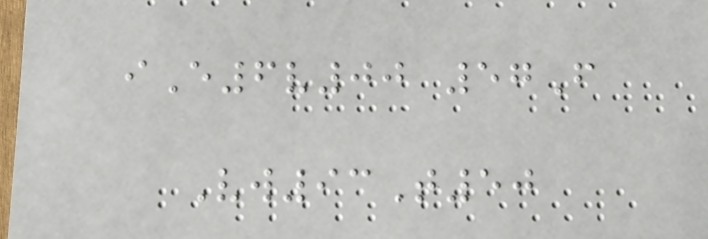iE6v00 57F
Vw93T50
